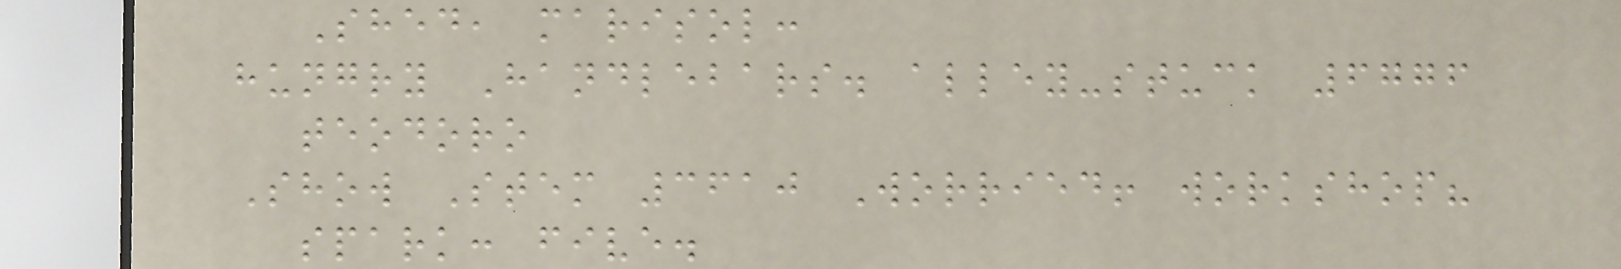Shed, marisol:
hungry Handlebars. alley-stuck 6776
teodoro
Show Stem 3610 Worried! workshop?
spark: five.
